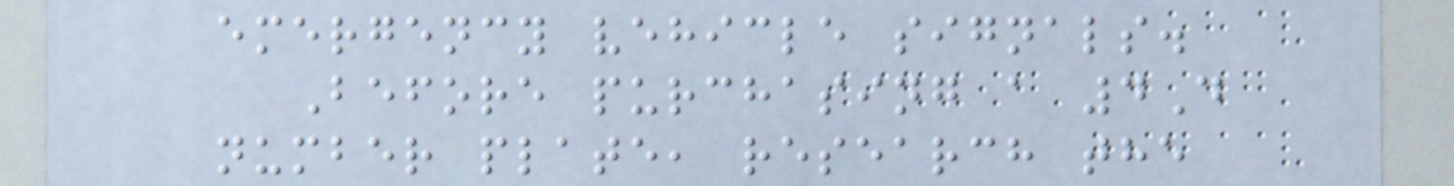emergency vehicle signals.
Before purchasing a 4D
number plate, research the
